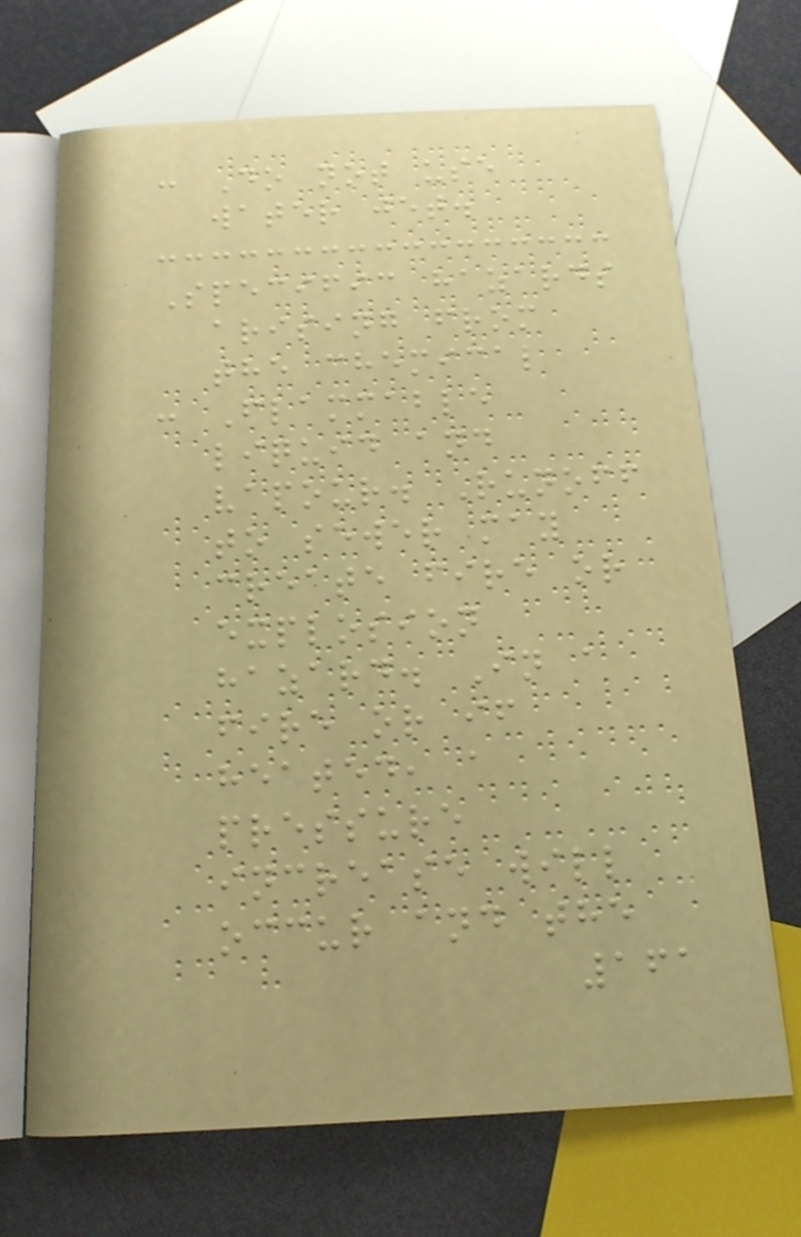: Do not use
water jet.
Specific hazards
arising from
the chemical
: Flammable
liquid and
vapour. Runoff
to sewer may
create fire or
explosion
hazard. In a
fire or if
heated, a
pressure
increase will
occur and the
161
